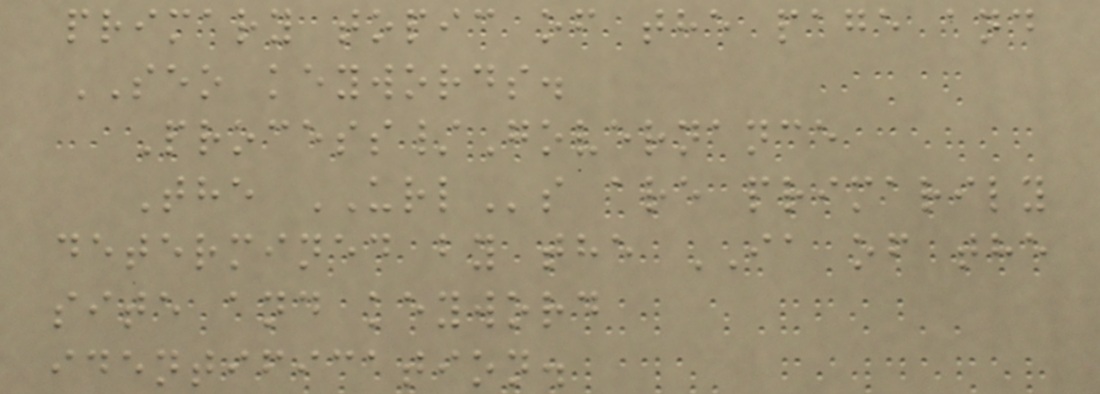primary topic of the page and
SEO keywords.
Process/Governance
The URLs are primarily
determined by the IA of the
site and keyword
identification.
